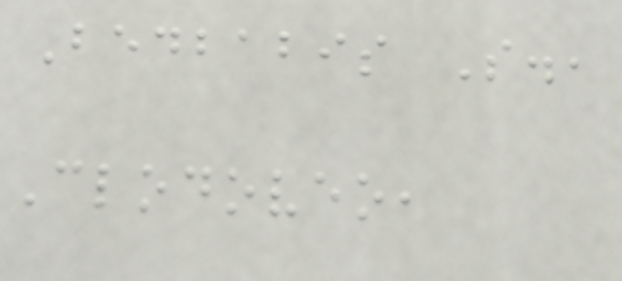Bedbabis S.,
Clodoveo,
